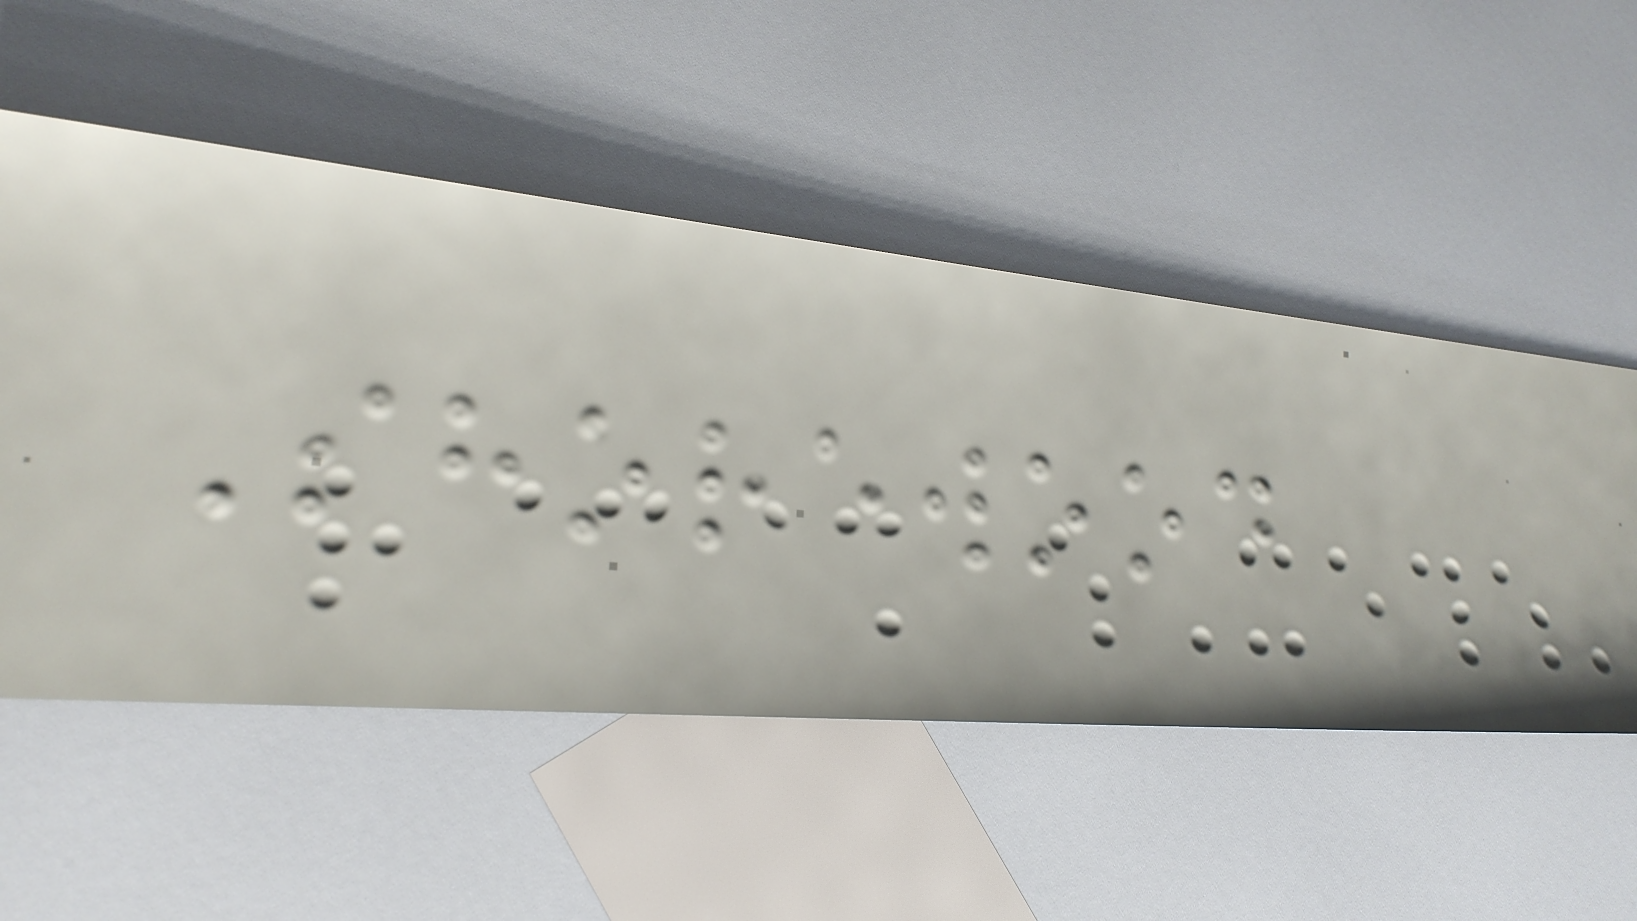Shorewood
